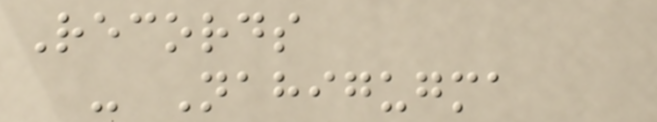Records
- Nahigugma
